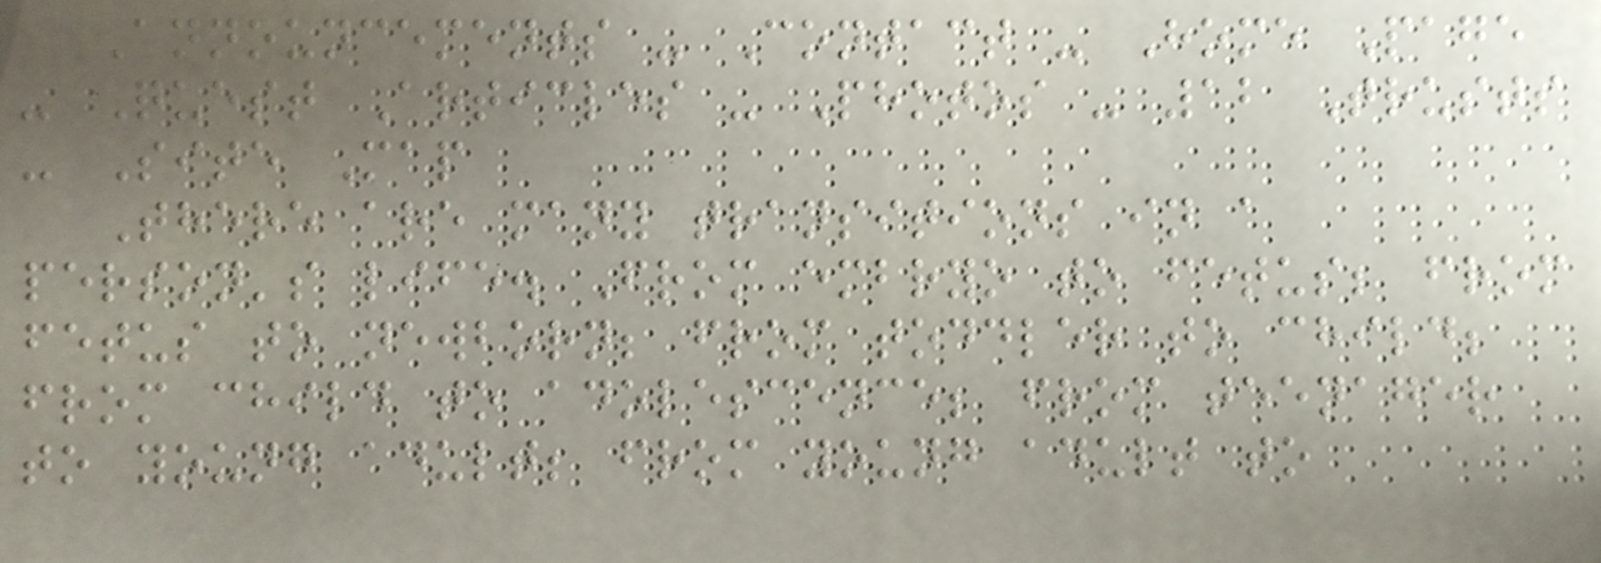Announcements - Contact - Home Page
- Quest Articles - Photos - 12 Trusts
- Site Map
There are many transitions in a
person's life. From embryo to fetus; from
fetus to newborn; from toddler to child;
from child to adolescence; from teenager
to young adult; from young adult to
